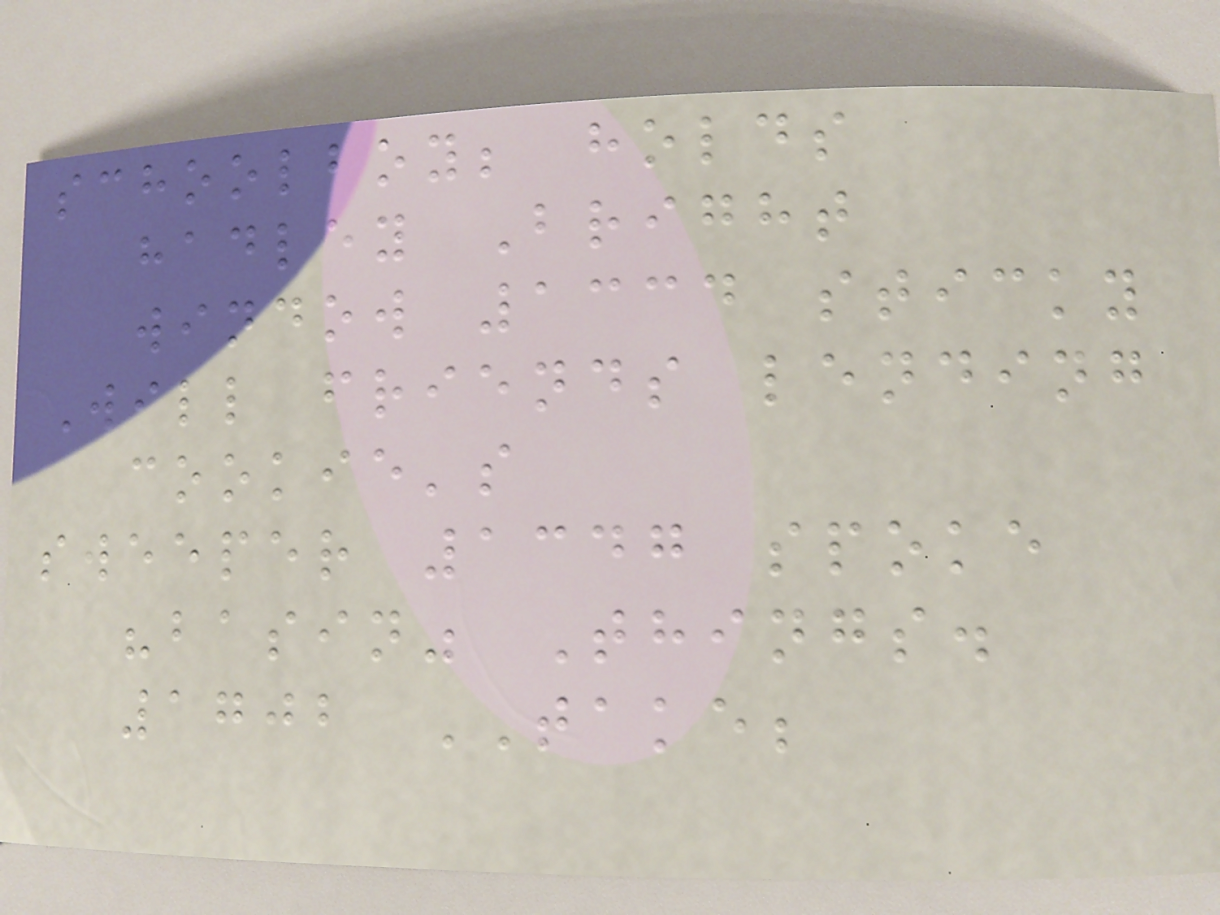schoolboy; holds
hadley Bright
window 1334 sticky
Will friends lending
cookie's
sweeper 1347 spoke
"basin" Things.
1702 TAKE;
